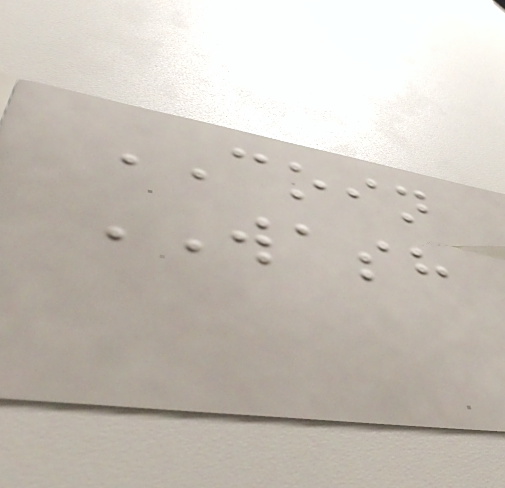COIN
WASH
